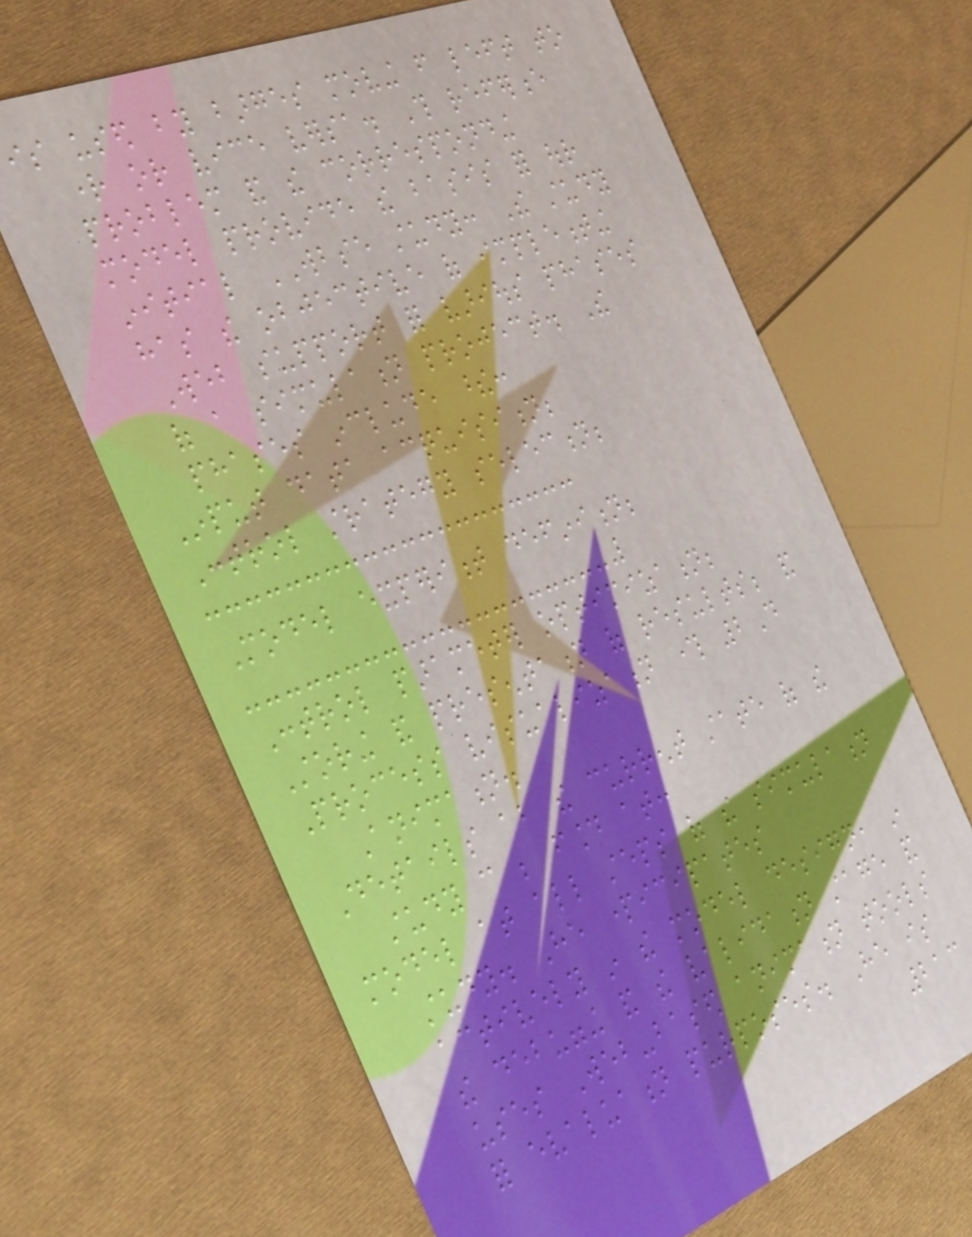is used by barges moving from left to
right or vice versa. This reference
problem and the corresponding
model provide the basis for our
initial WBSE study: The study
has the objective of implementing
Web support for various phases
of a simulation project. The
phases include these:
Input data acquisition;
Control strategy selection;
Model experiment definition;
Control parameter optimization;
Storing and presentation of results; and
Process visualization through 2D
Animation.
Details about the current state of the
study can be found at:
model at all steps of the simulation
study. He participates
actively in the model design, in
the debugging and the validation stage and
uses Web-based animation tools
for evaluation purposes. He is
213
